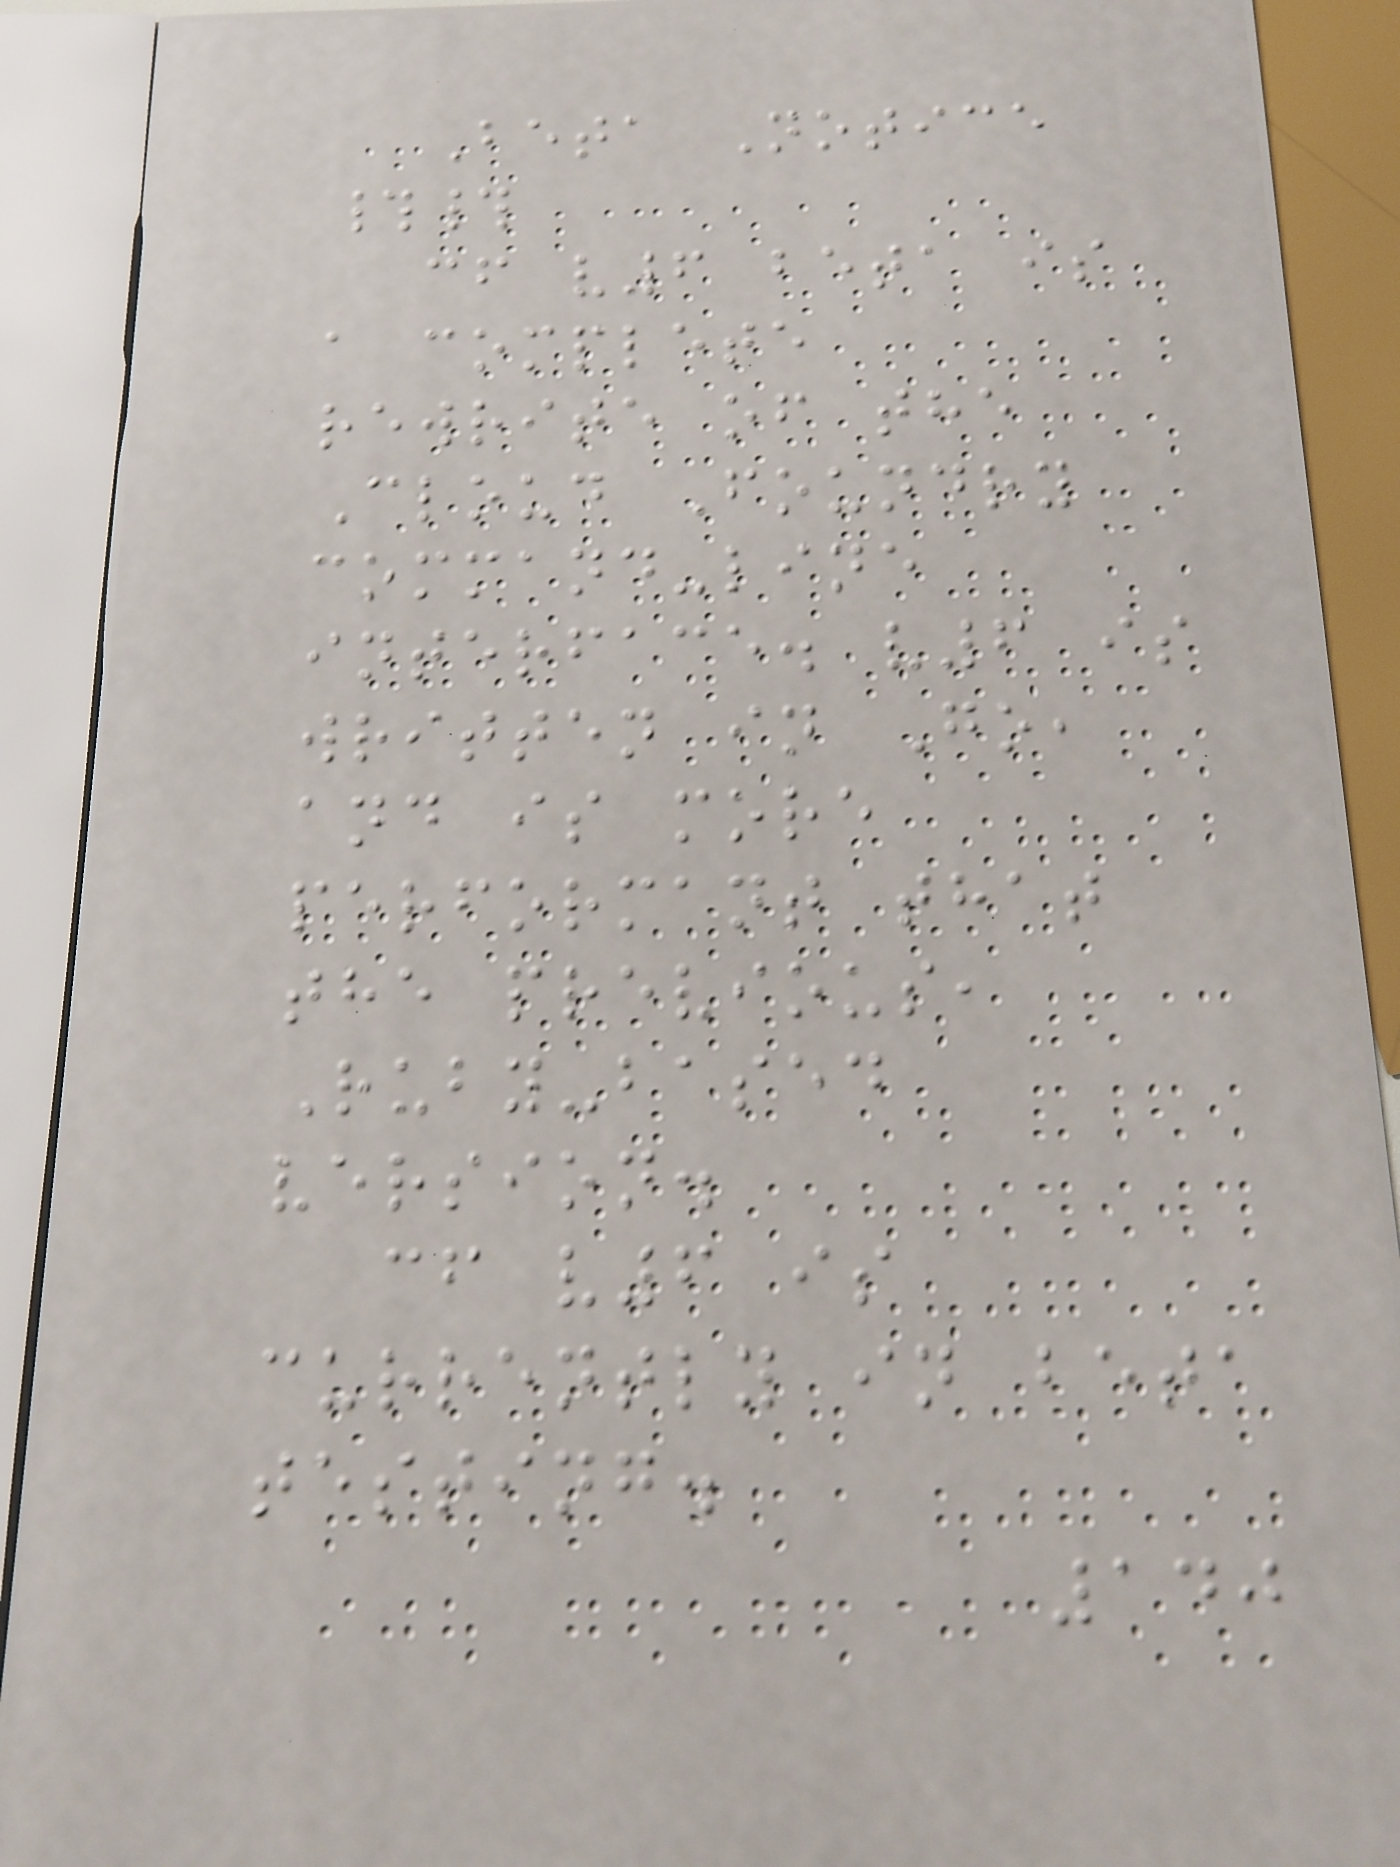Beta Notice
##
cf v6 beta is
a complete
rewrite of the
Cloud Foundry
command-line
interface. v6 is
written in Go,
and is more
performant that
the previous,
Ruby-based
version.
cf v6 is
currently in beta
testing.
140
